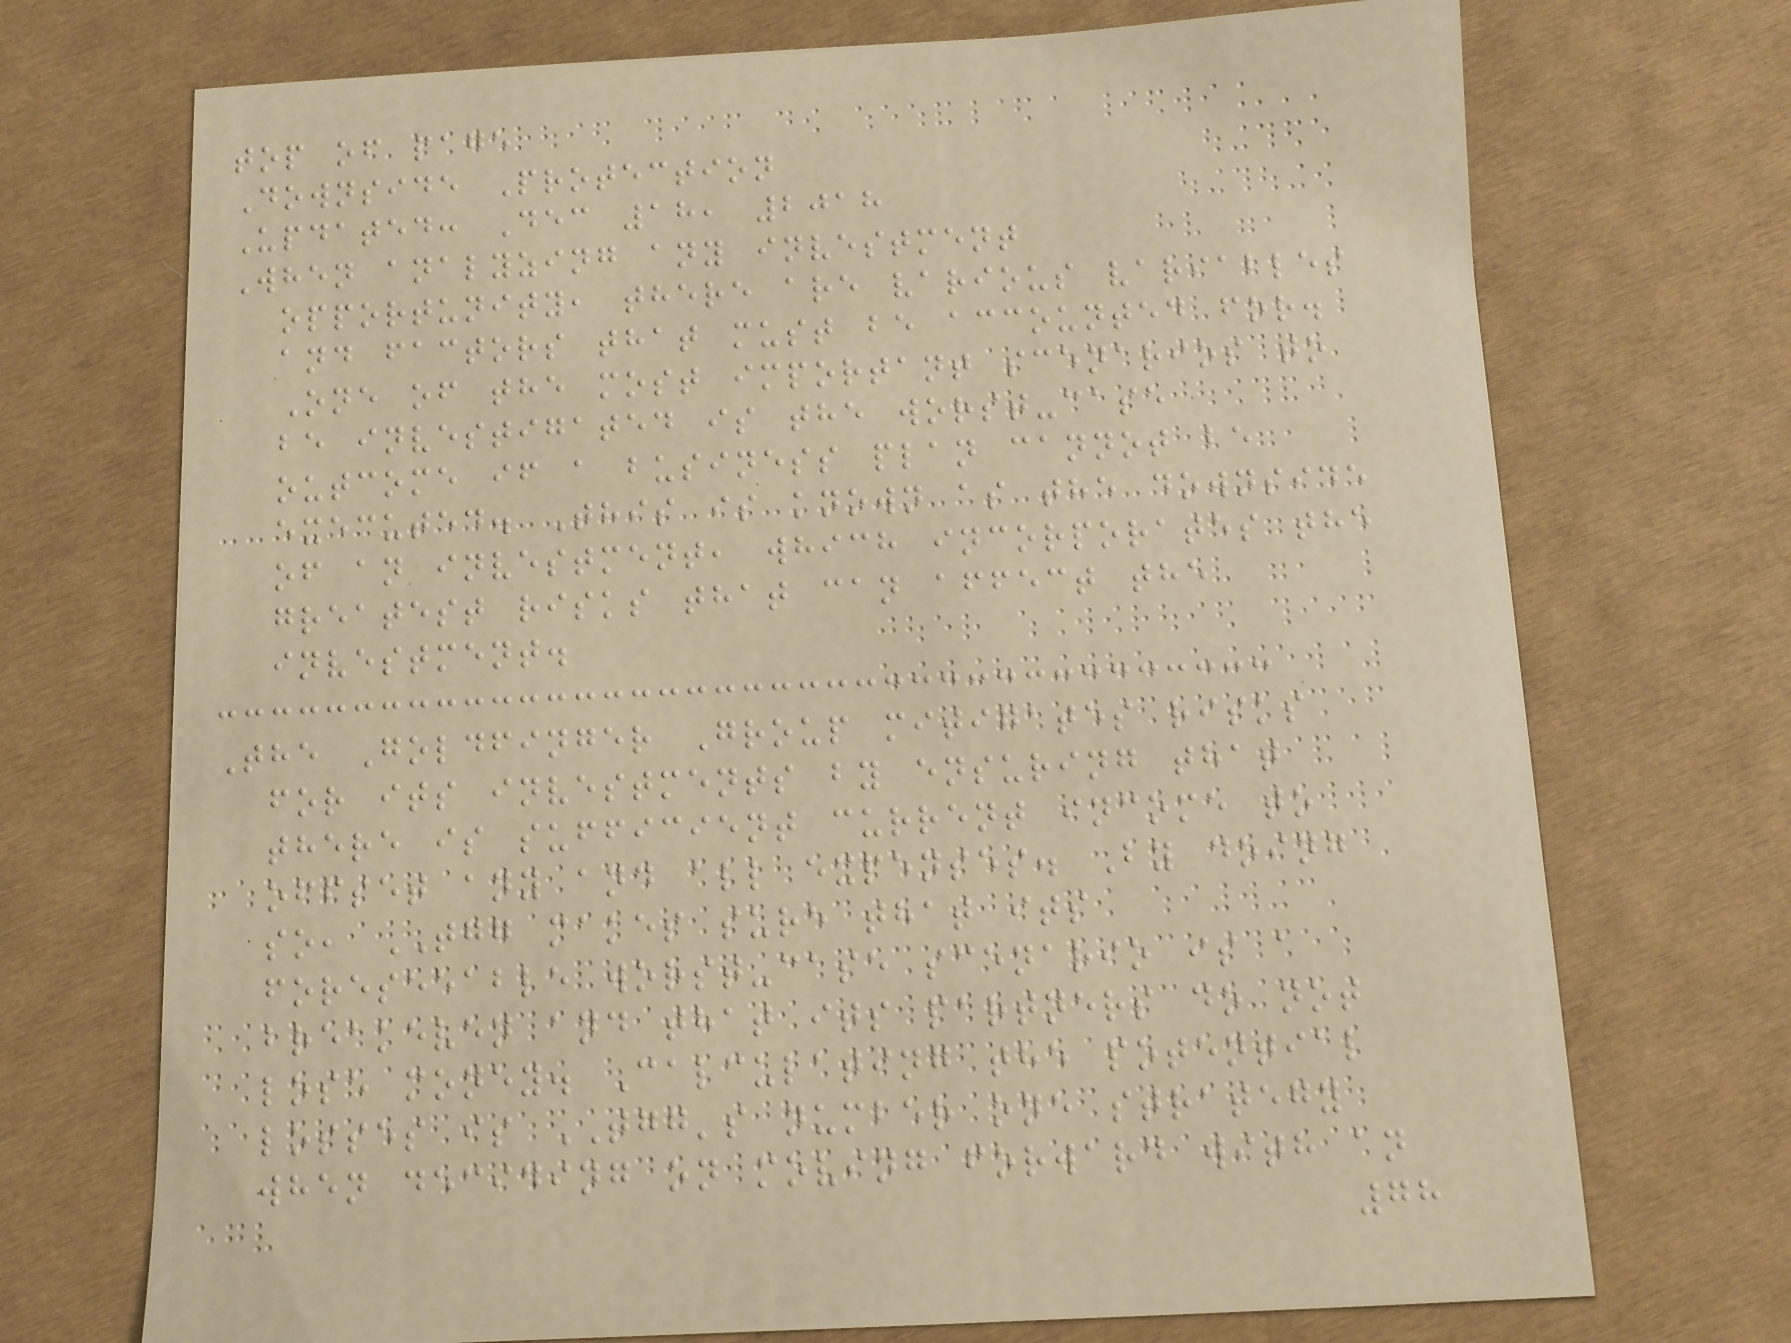top of page
Downside Protection
Updated: Dec 18, 2018
When analyzing any investment
opportunity, there are various variables
and factors that must be accounted for.
One of the most important scenarios to
be investigated is the worst-case
outcome if a business plan cannot be
executed. This is known as the downside
of an investment, which incorporates the
greatest risks that can affect the
investment.
The Goldfinger Group mitigates risks
for its investments by ensuring that
there is sufficient current income to
offset any and all expenses. By doing
so, TGG makes sure that its
foreseeable worst-case scenario is a
breakeven and that its partners do not
lose money. Calculating the potential
losses is TGG's number one strategy
when deciding on moving forward with an
78
